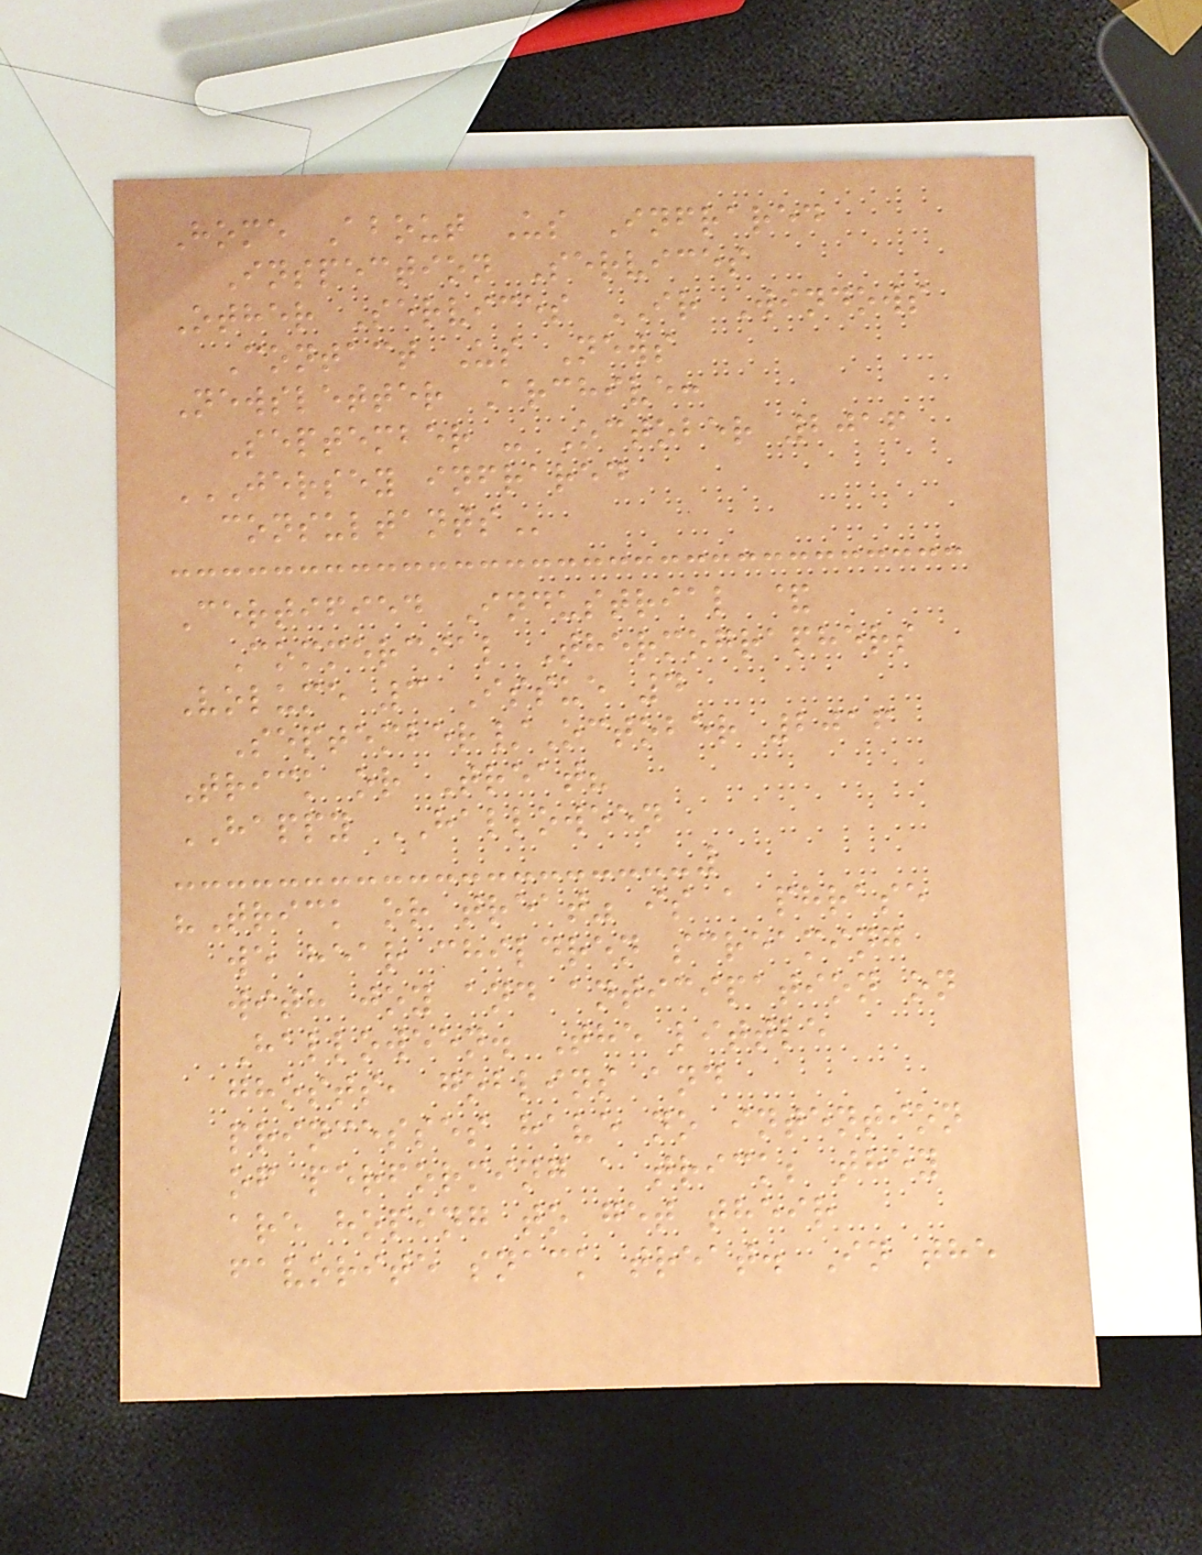Home About Us Infrared
Inspection Services
Other Services IR Windows
Contact Us News
Newsletter Archive:
September - October 2016
JERSEY INFRARED
CONSULTANTS
Certified Industrial &
Commercial Thermographers
Volume 3 Issue 4
September/October 2016
Trick or Treat?
HAPPY HALLOWEEN
"Trick or treat" is a phrase
we hear children screaming
with joy and anticipation on
Halloween. The little
ghosts, goblins and
princesses have no intention
of performing a trick; they
are hoping to get their
favorite snack treat. In the
